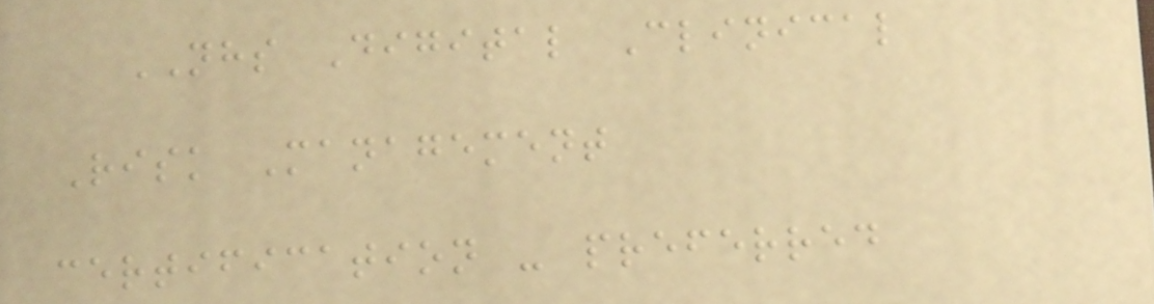NHS Digital Clinical
Risk Management
certification - preferred
